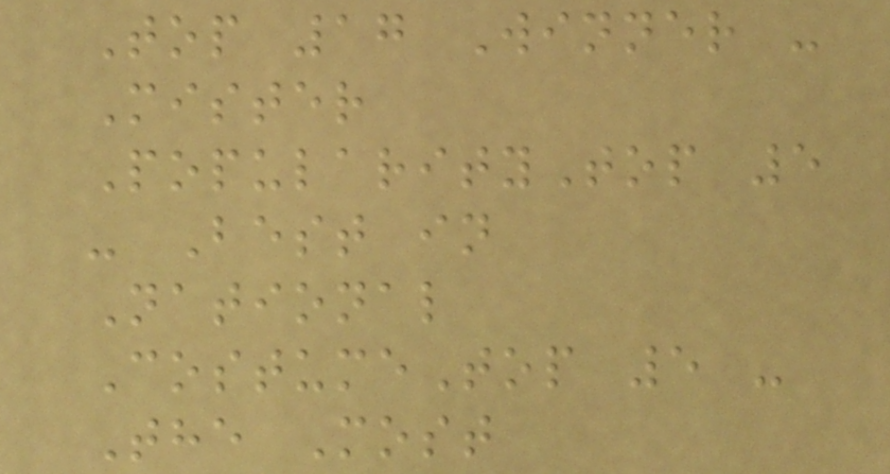Top 17 Winner -
Mister
PopularityTop 5
- Best in
National
CostumeTop 5 -
The Most
